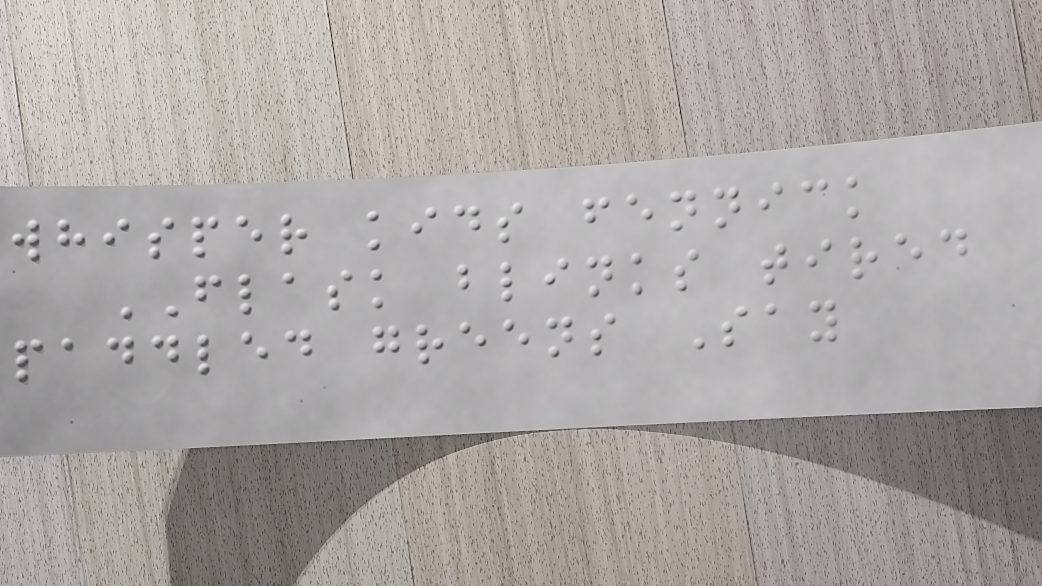whisper kids fennick
FLASK blinks tired
paddled greens Say
